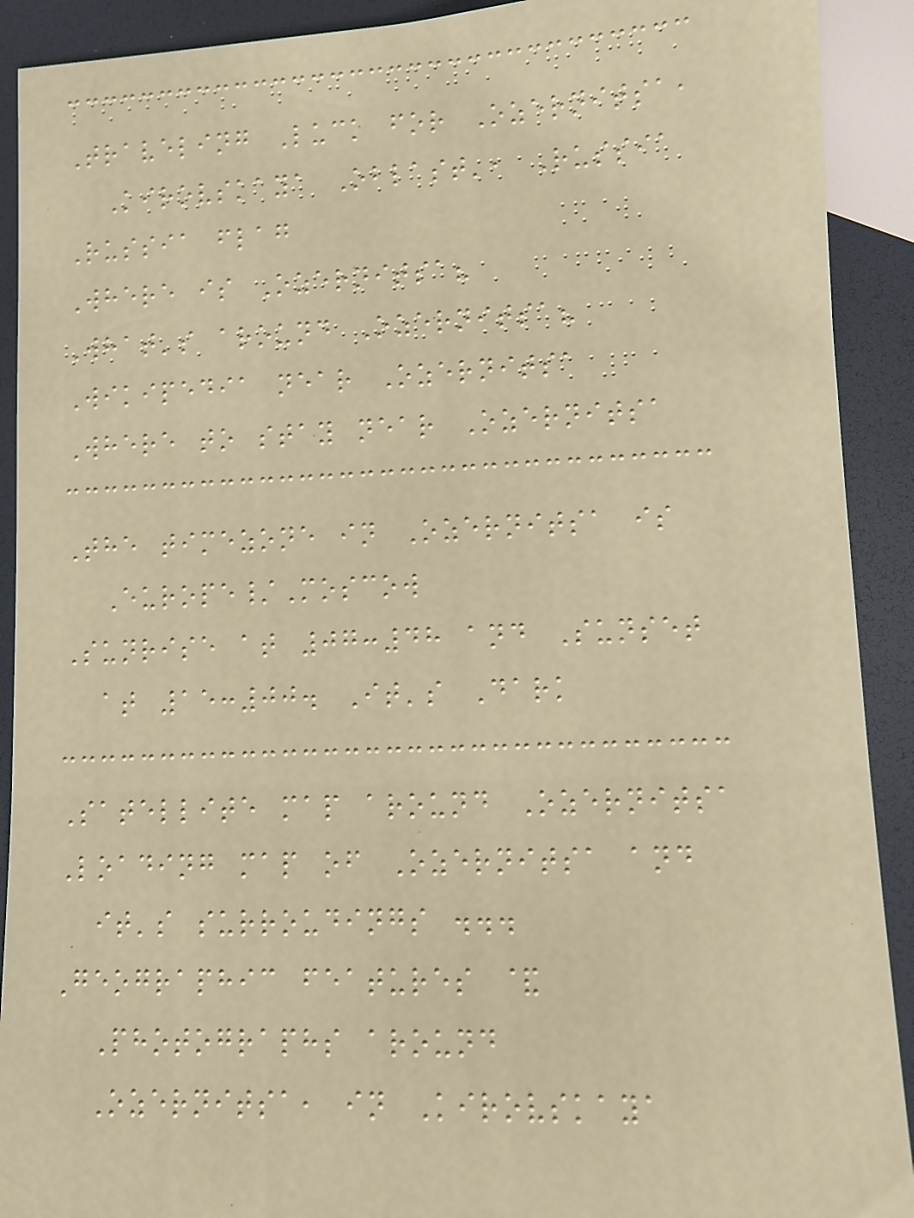Traveling Luck for Ozernitsa,
Kirovskaya Oblast', Russia
Russia flag
Where is Ozernitsa?
What's around Ozernitsa?
Wikipedia near Ozernitsa
Where to stay near Ozernitsa
The timezone in Ozernitsa is
Europe/Moscow
Sunrise at 07:48 and Sunset
at 15:00. It's Dark
Satellite map around Ozernitsa
Loading map of Ozernitsa and
it's surroudings ...
Geographic features &
Photographs around
Ozernitsa, in Kirovskaya
